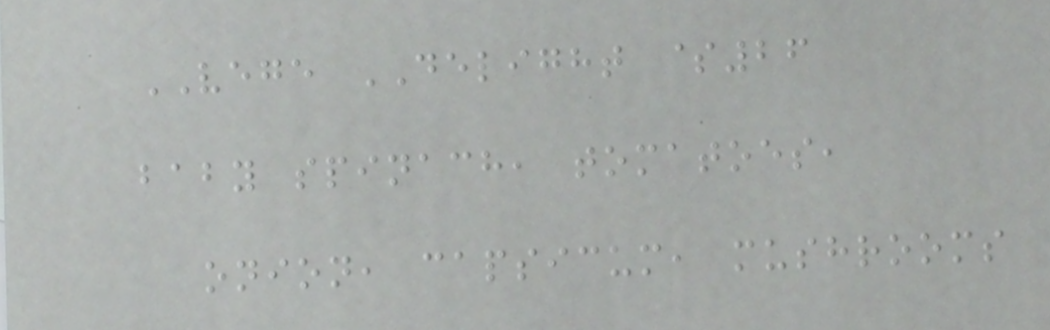VEGE DELIGHT $26
baby spinach, tomatoes,
onion, capsicum, mushrooms
